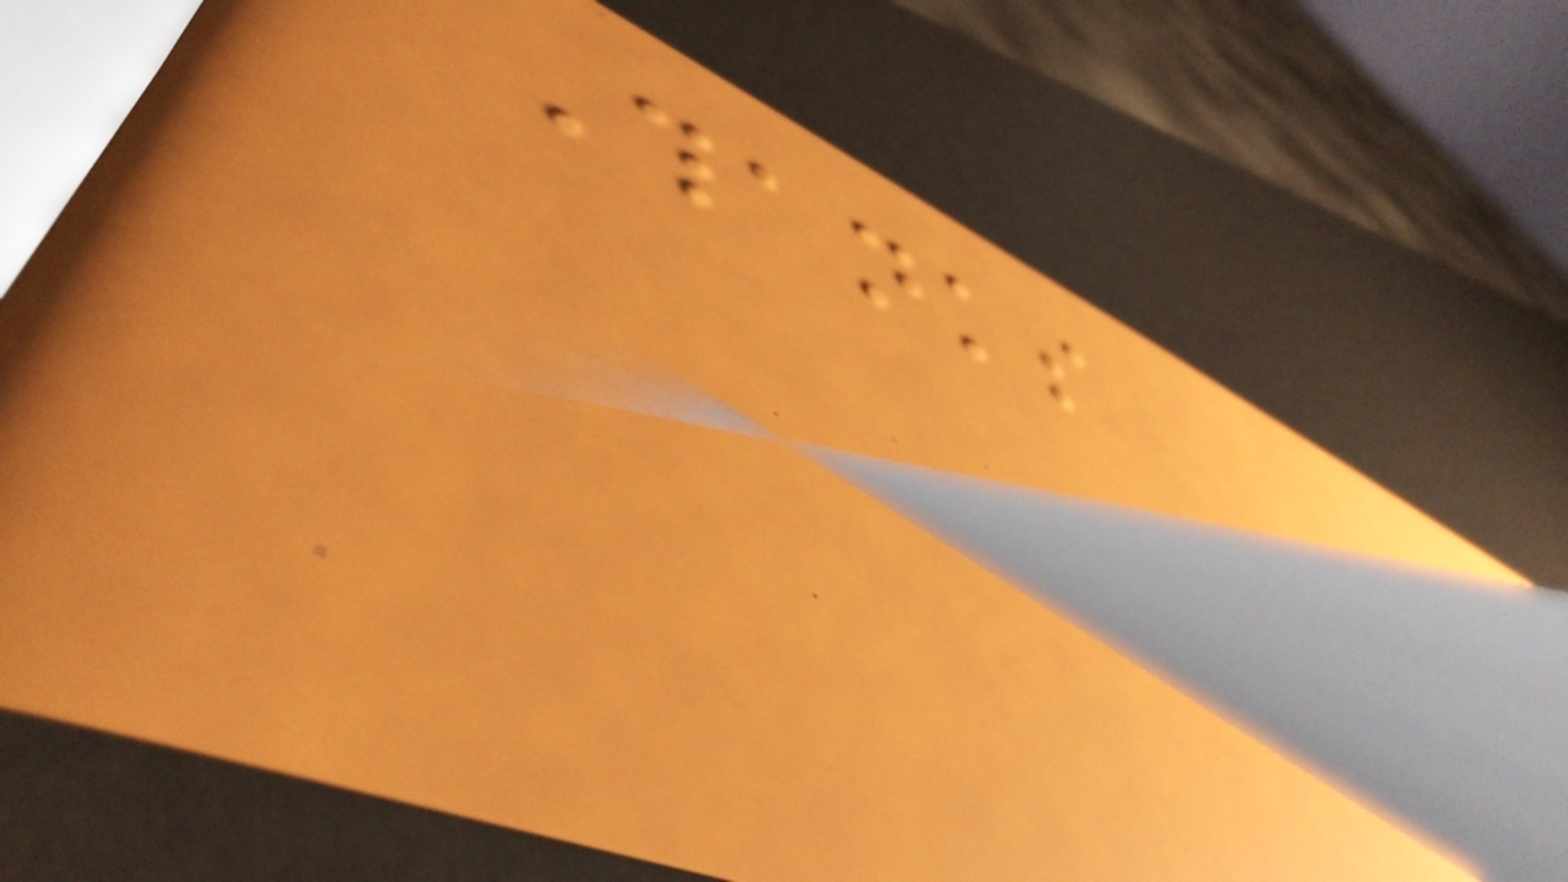Thanks
